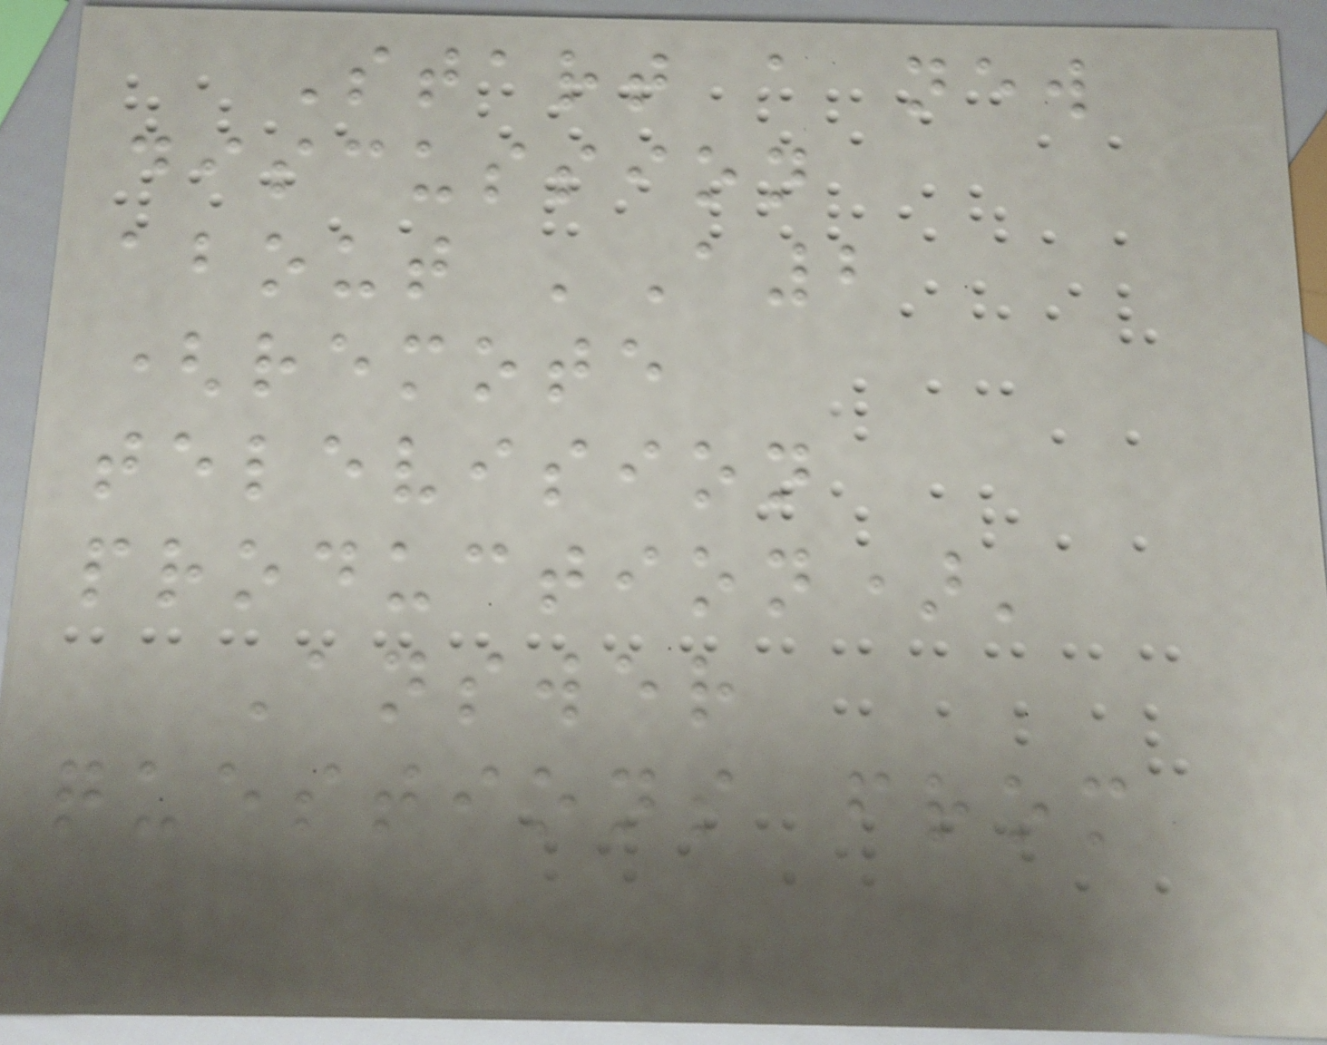Start a new
discussion
about 'A2
(remote
television
production)'
Answer
questions from
